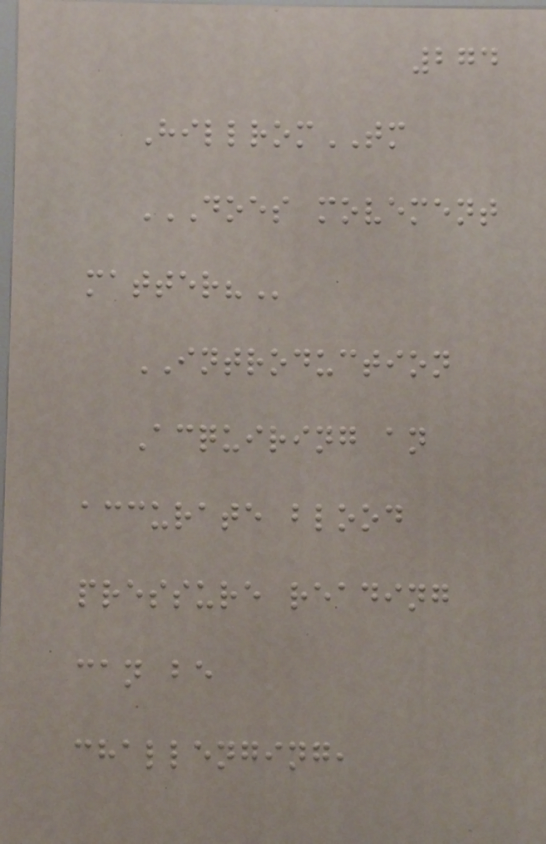274
HillromTM
DOES MOVEMENT
MATTER?
INTRODUCTION
Acquiring an
accurate blood
pressure reading
can be
challenging,
